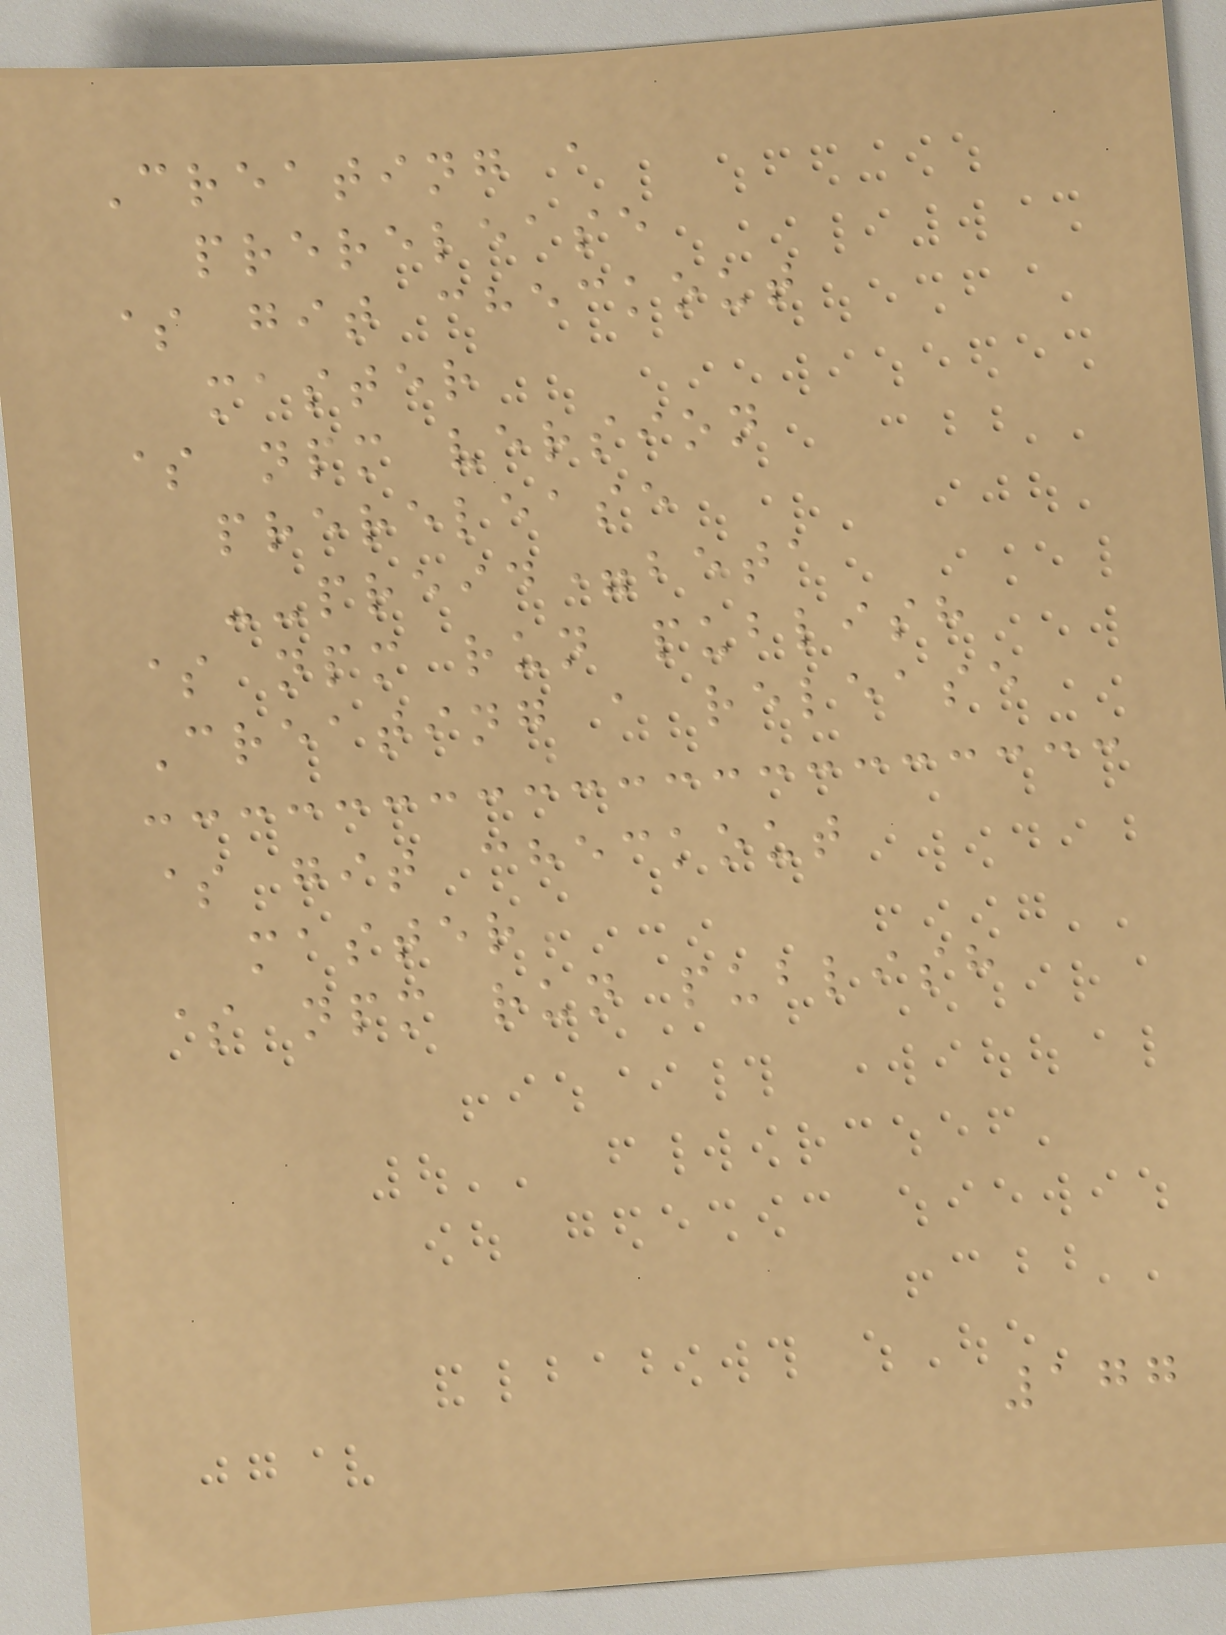Creating a
prerelease
$ git checkout
master
$ npm version
prerelease
--preid=beta
$ npm run publish
Creating a release
$ git checkout
master
$ npm run publish
177
